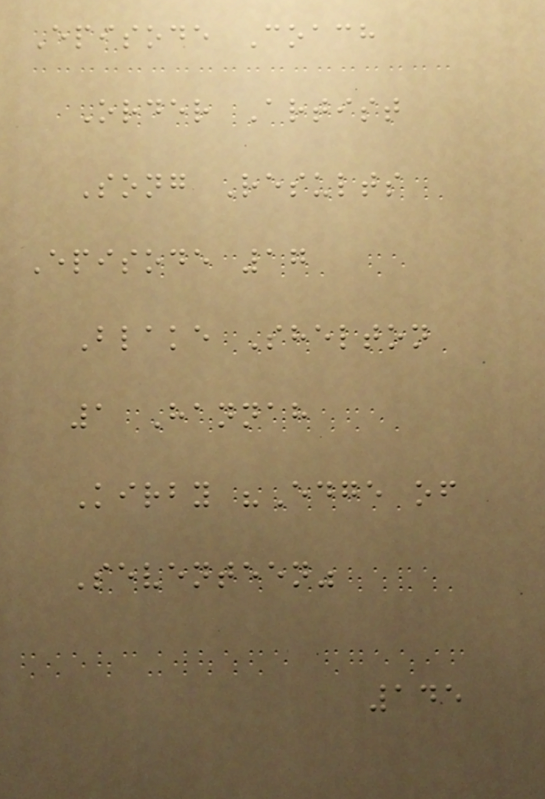Episode Coach
Order Artist
Song Results
Episode 17
Blake Shelton
1 Hannah
Kirby "Edge of
Seventeen"
145
